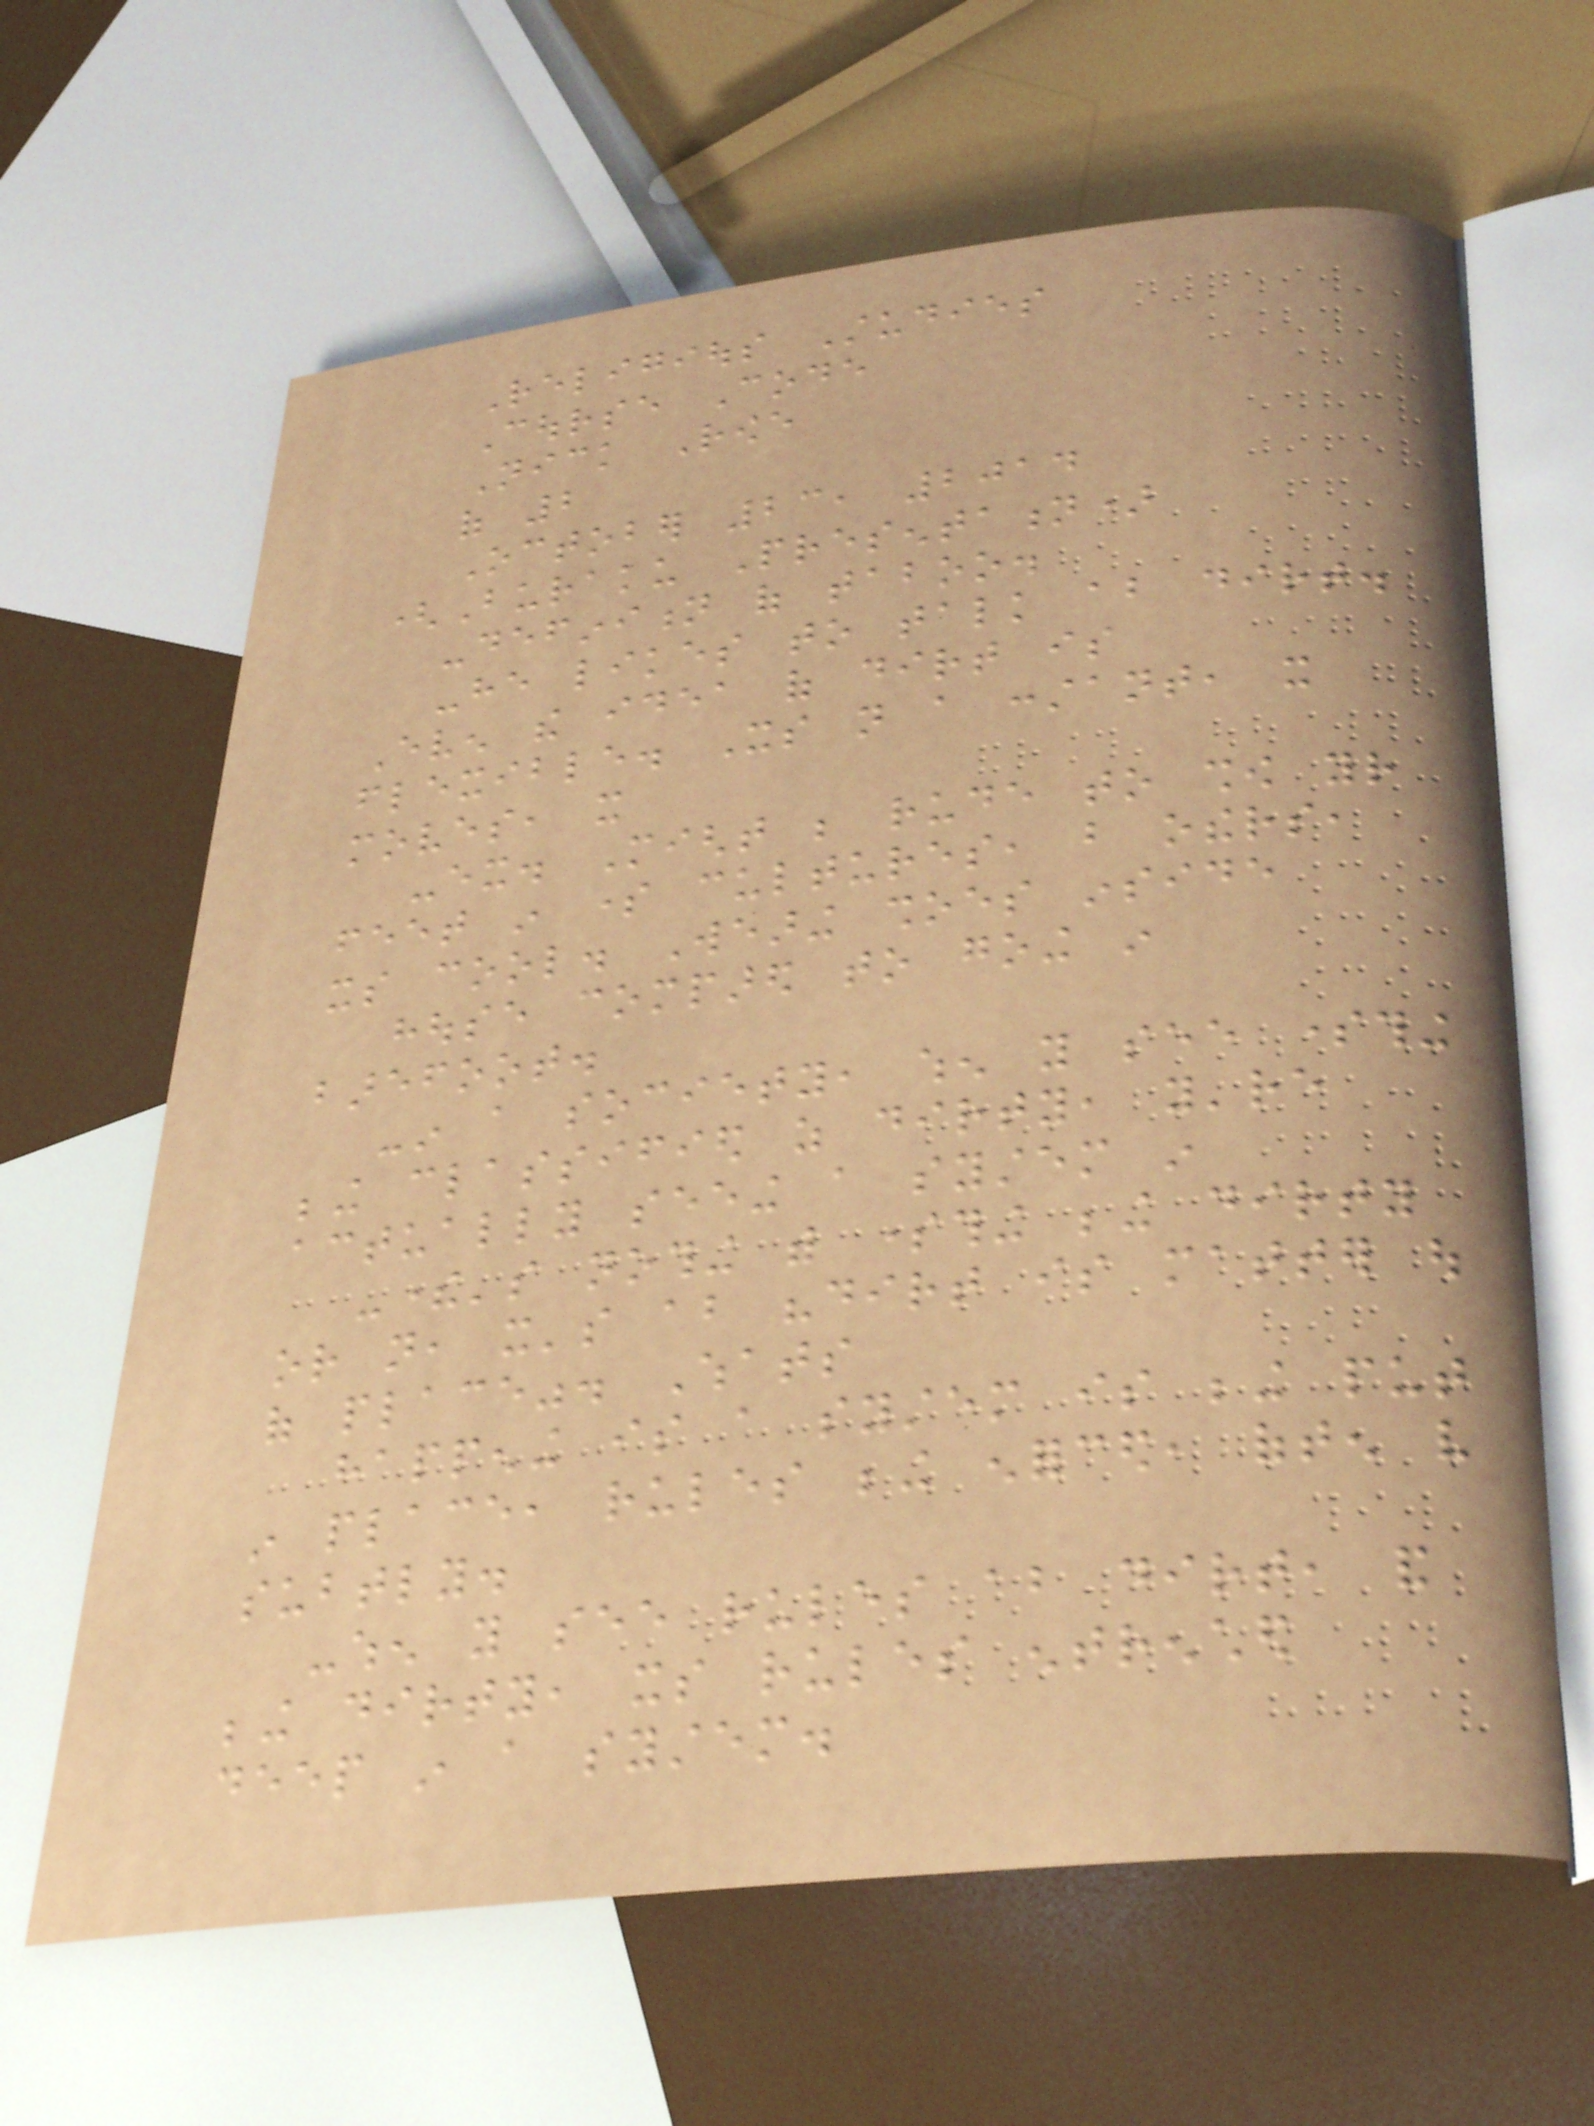Religious Studies
Course Code
Nick Rowe
of 2
October 23, 2014
(Buraku Presentation)
-definition of taboo.
-he likes to talk about dirt.
Even the idea of dirt is
flexible. Its not a constant, it
moves, it
-ex. Might be rude to show your
feet in some cultures, but others,
its cool. Wearing shoes inside
house compared to going in
barefoot.
-in a society, when you see something
being classified as dirty, you're
actually seeing a system in
-there's nothing with something being dirty
or not, it's about "dirt is matter out
of place". Whats
happening is a system is being put
in place, rules being enforced, often very
subtly.
-when you see rules about dirt, and
being dirty, its rules entrenched
deep in a system.
